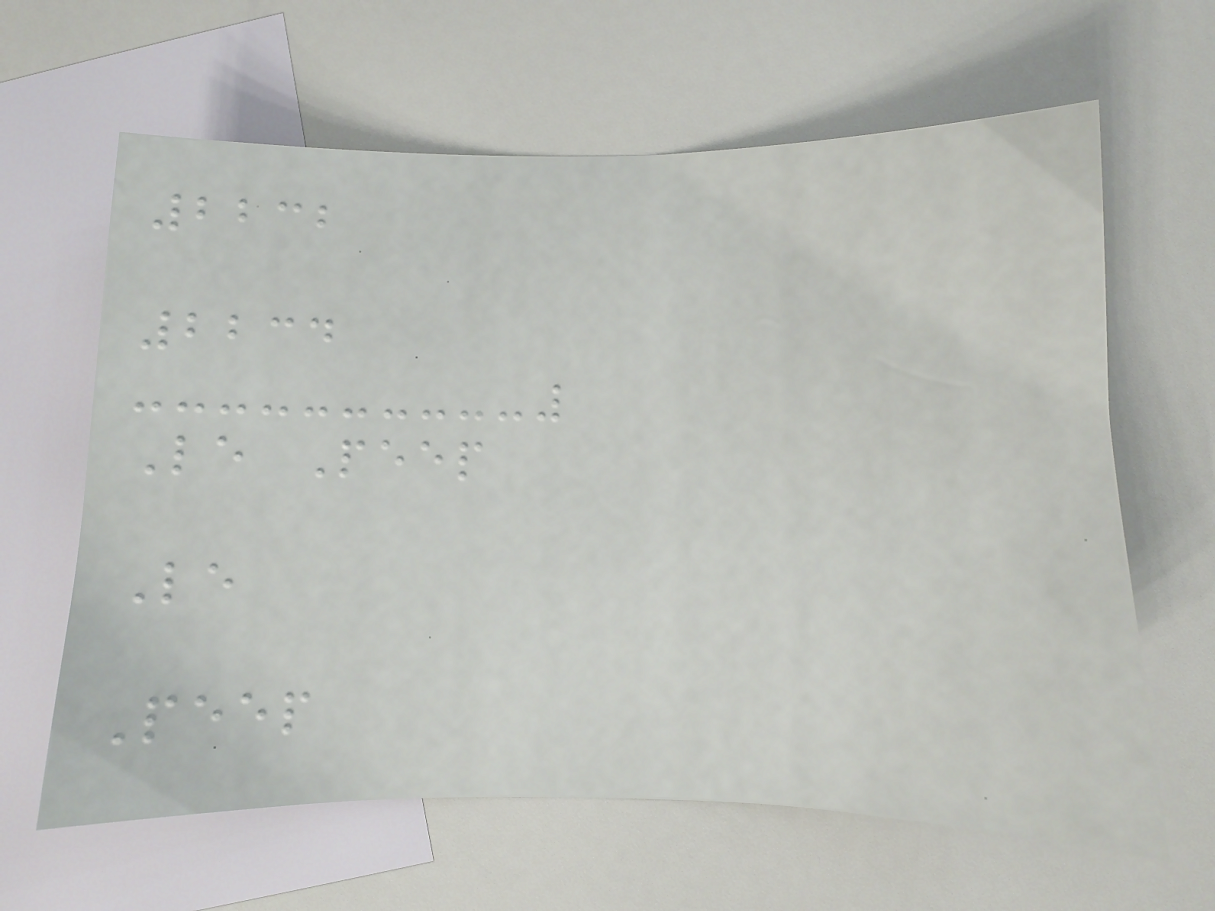2232
2234
Le Peep
Le
Peep
